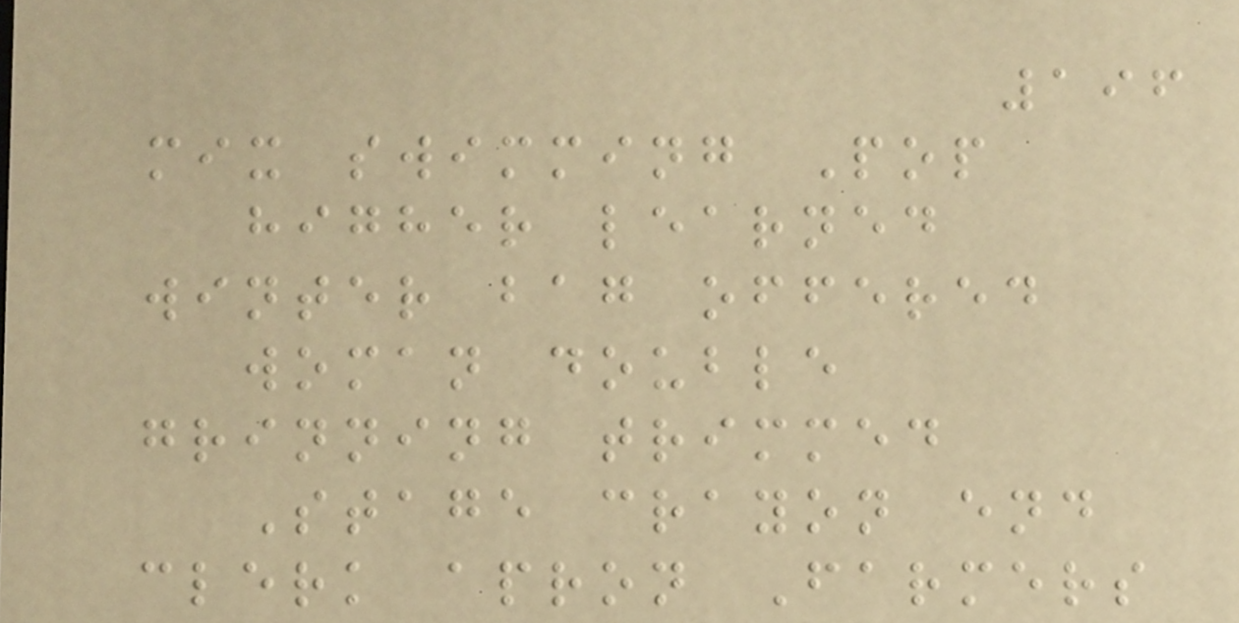196
mix swimming Pop
higher learned
winter bag offered
woman double
grinning trimmed
Stage crayon end
clerk apron Farmers
